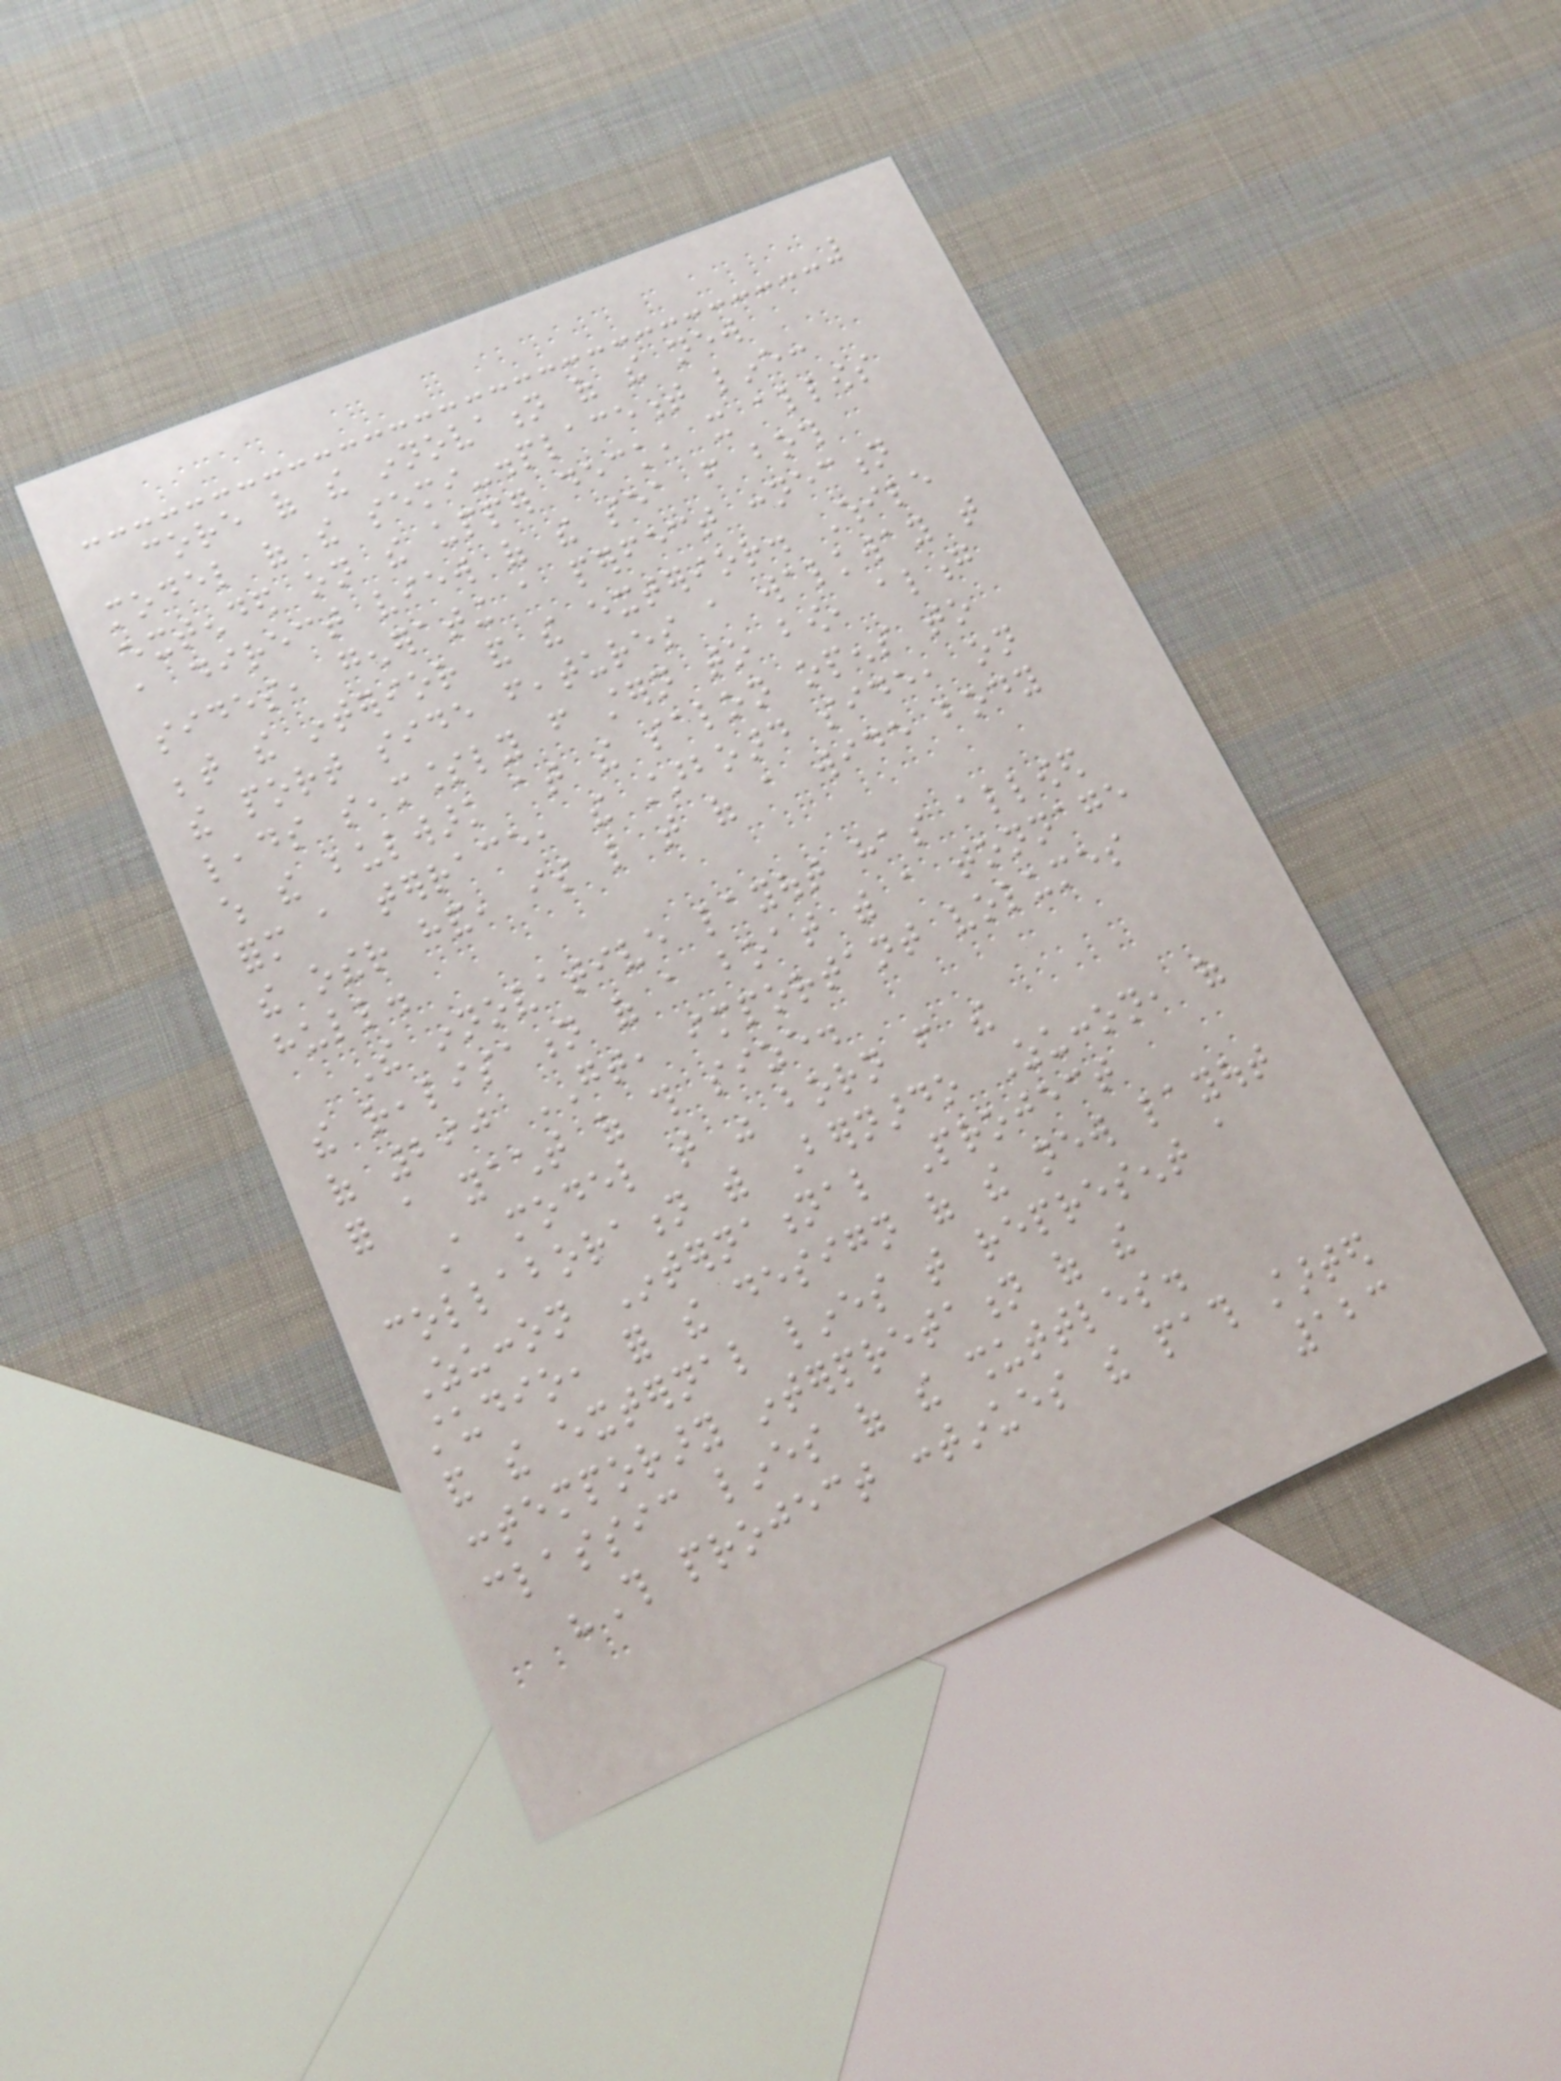core of the innovation of the new
model of the semi-displacement line:
extended on the upper deck, it allows
a direct view of the sea from both
sides, generating a perfect connection
between the interior and the exterior. While
the port side features a walkway that
leads seamlessly from stern to bow, along
which the bulwark at the salon opens to
form a terrace, the starboard side, on
the other hand, is like that of a wide body
hull.
The innovative layout has allowed
the realisation of a boat with a tonnage
of 290 GT, important volumes
for a yacht of this size.
A model that was born from the
collaboration with Bernardo Zuccon, of
Zuccon International Project
studio, for the design of the new layout
and the external lines that represent a
contemporary interpretation of the
classic lines of the shuttles.
"This project continues the path started
123
